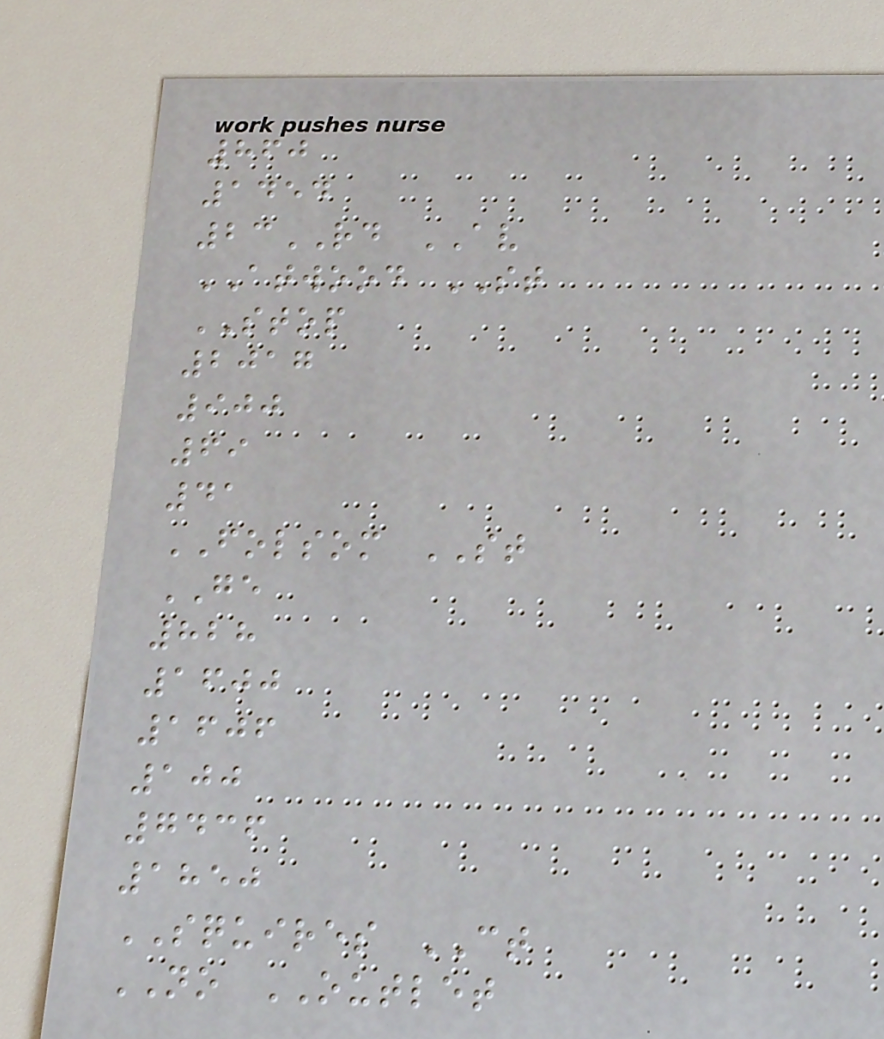860
1454
23RD AV
ATWOOD ST
STOP
2017
900
69
41
FOLSOM ST
GE
828
1600
1606
100
7436
1850
SQUIRES CT
NO OUTLET
